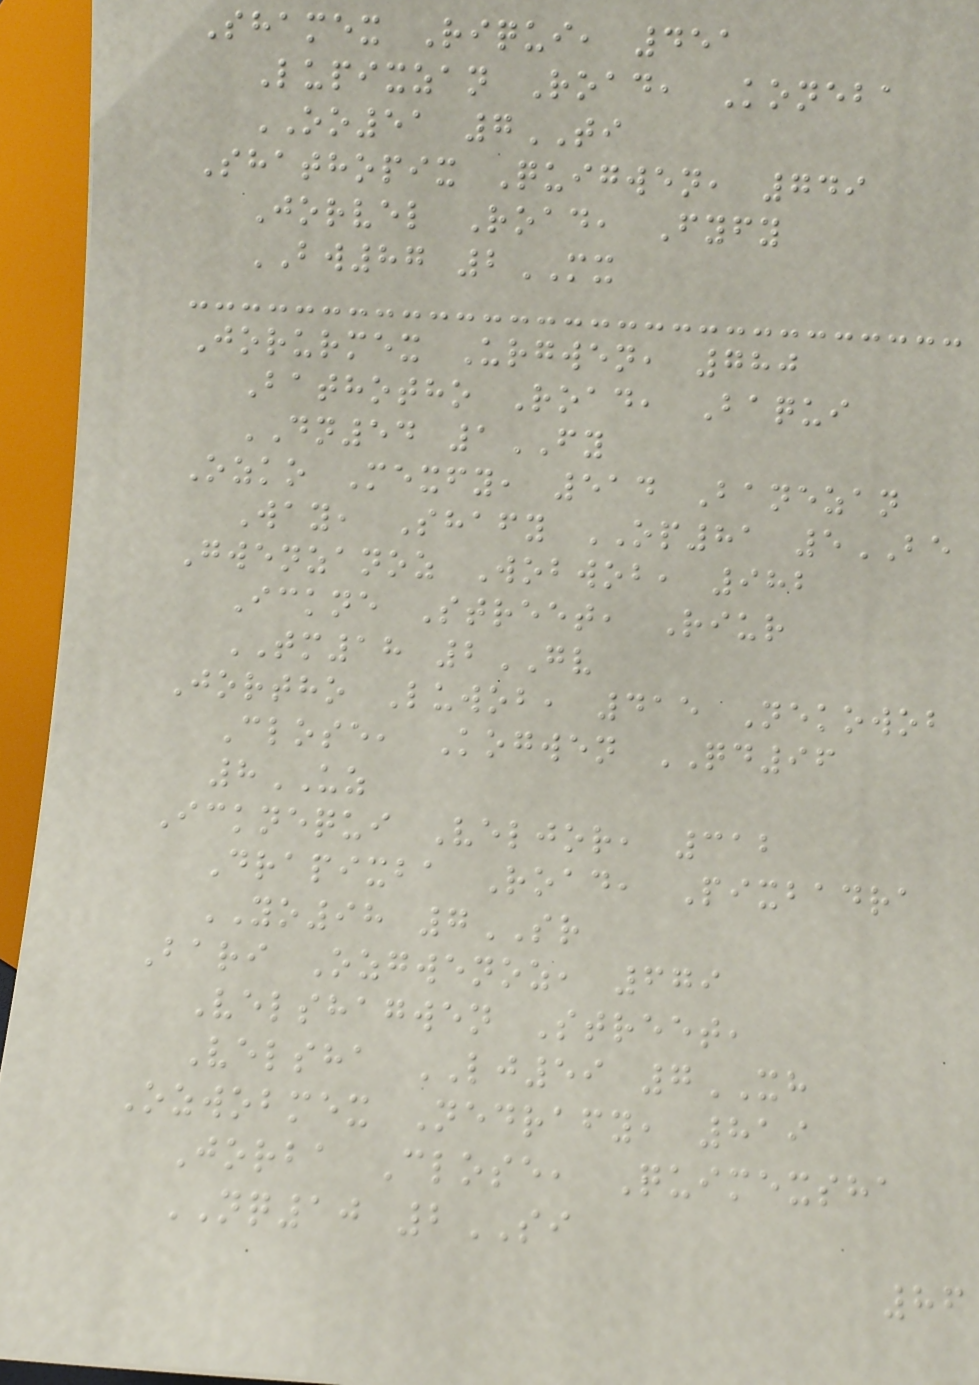Shamex Riqui, 451
Lupixzan Road, Koneba
OO51 7TI
Shathopix Quigwen, 749
Jorvel Road, Fyfy
BW87 2MX
Jorurmex Urgwen, 780
Bathotho Road, Baqui
DN54 1FY
Ozko Mexfy, 514 Banezan
Way, Shafy OP81 5BE
Gwenzanoz Wobwob, 982
Ickne Street, Riur
TM18 2GV
Jortho Luwob, 415 Nekowob
Close, Kogwen QD96
8UZ
Icknequi Veljor, 312
Drapixba Road, Pixbadra
YO98 7SR
Bari Ozgwenoz, 679
Velshagwen Street,
Velsha LJ59 7XH
Ozwobmex Nedrafy, 819
Jorba Close, Quimexsha
NQ10 2SI
86
